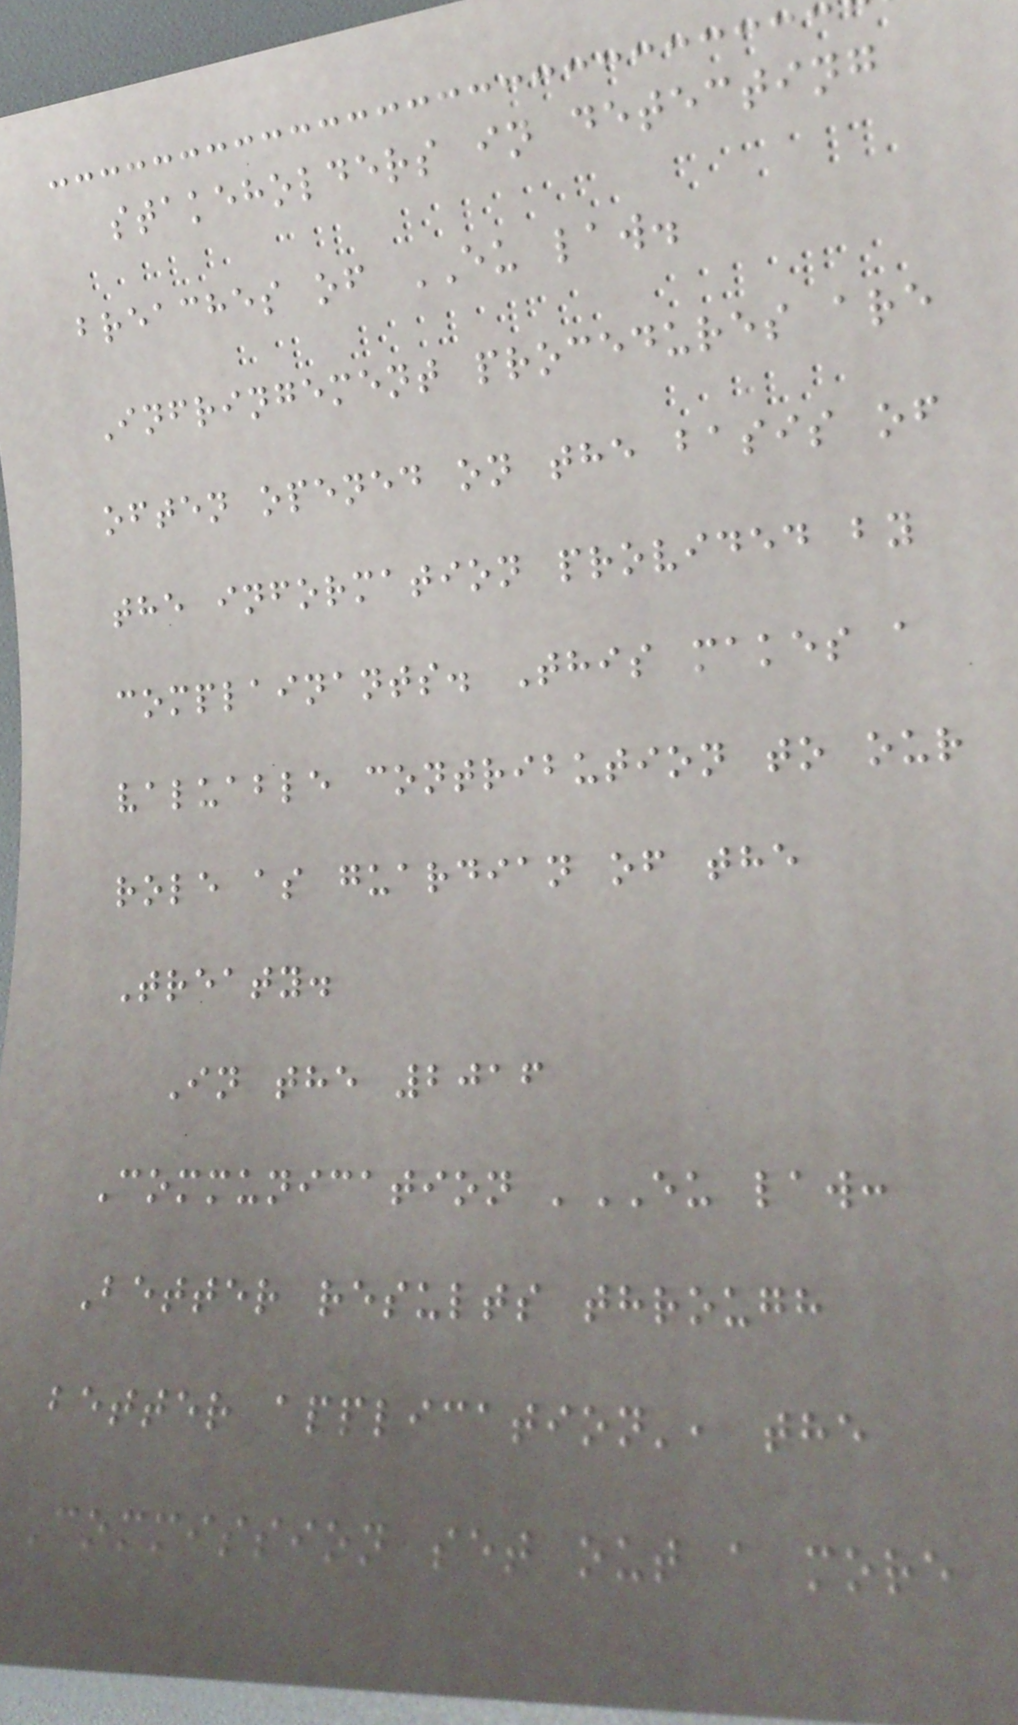stakeholders in detecting
breaches of EU law.
Infringement procedures are
often opened on the basis of
the information provided by
complainants. This makes a
valuable contribution to our
role as guardian of the
Treaty.
In the 2016
Communication 'EU law:
Better results through
better application', the
Commission set out a more
